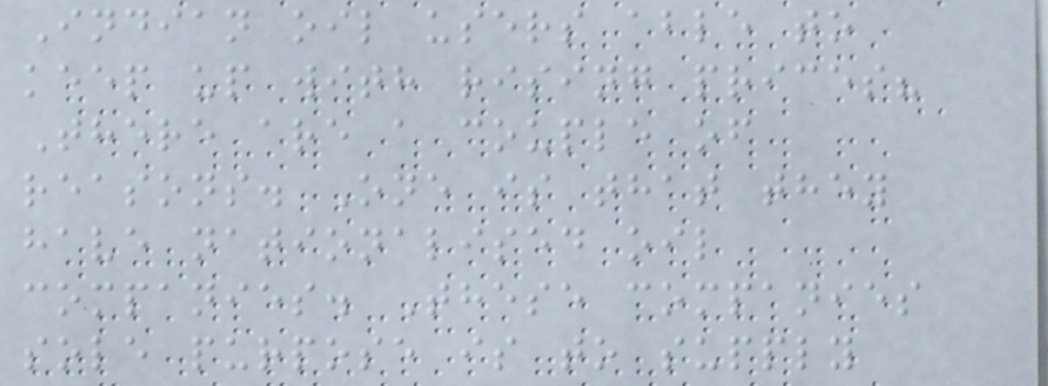Indian oil users able to
keep up with rising prices?
There are a couple of
reasons. One is that they
have nationalised oil
companies. These companies
sole purpose is to supply
